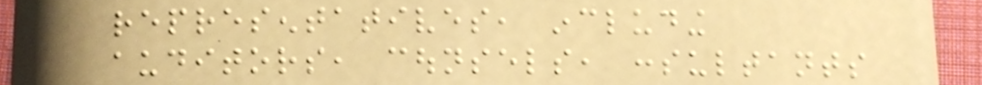representatives, including
auditors, counsels, consultants
